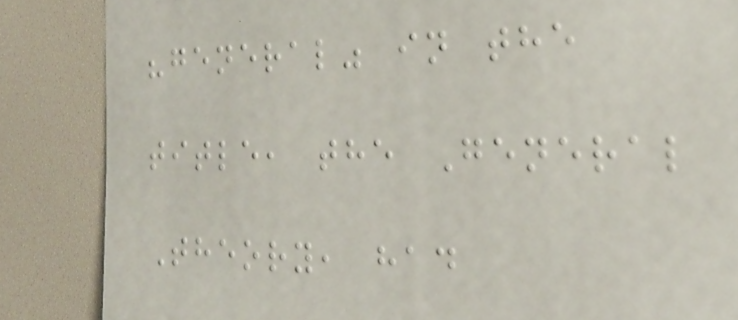"general" in the
title, the General
Theory, had
